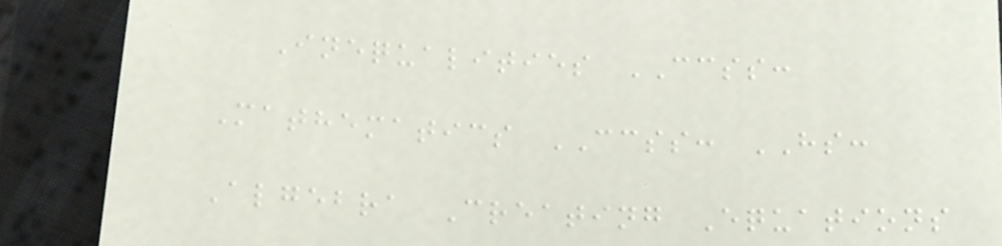Inequalities CCSS:
Mathematics CCSS: HS:
Algebra Creating Equations
